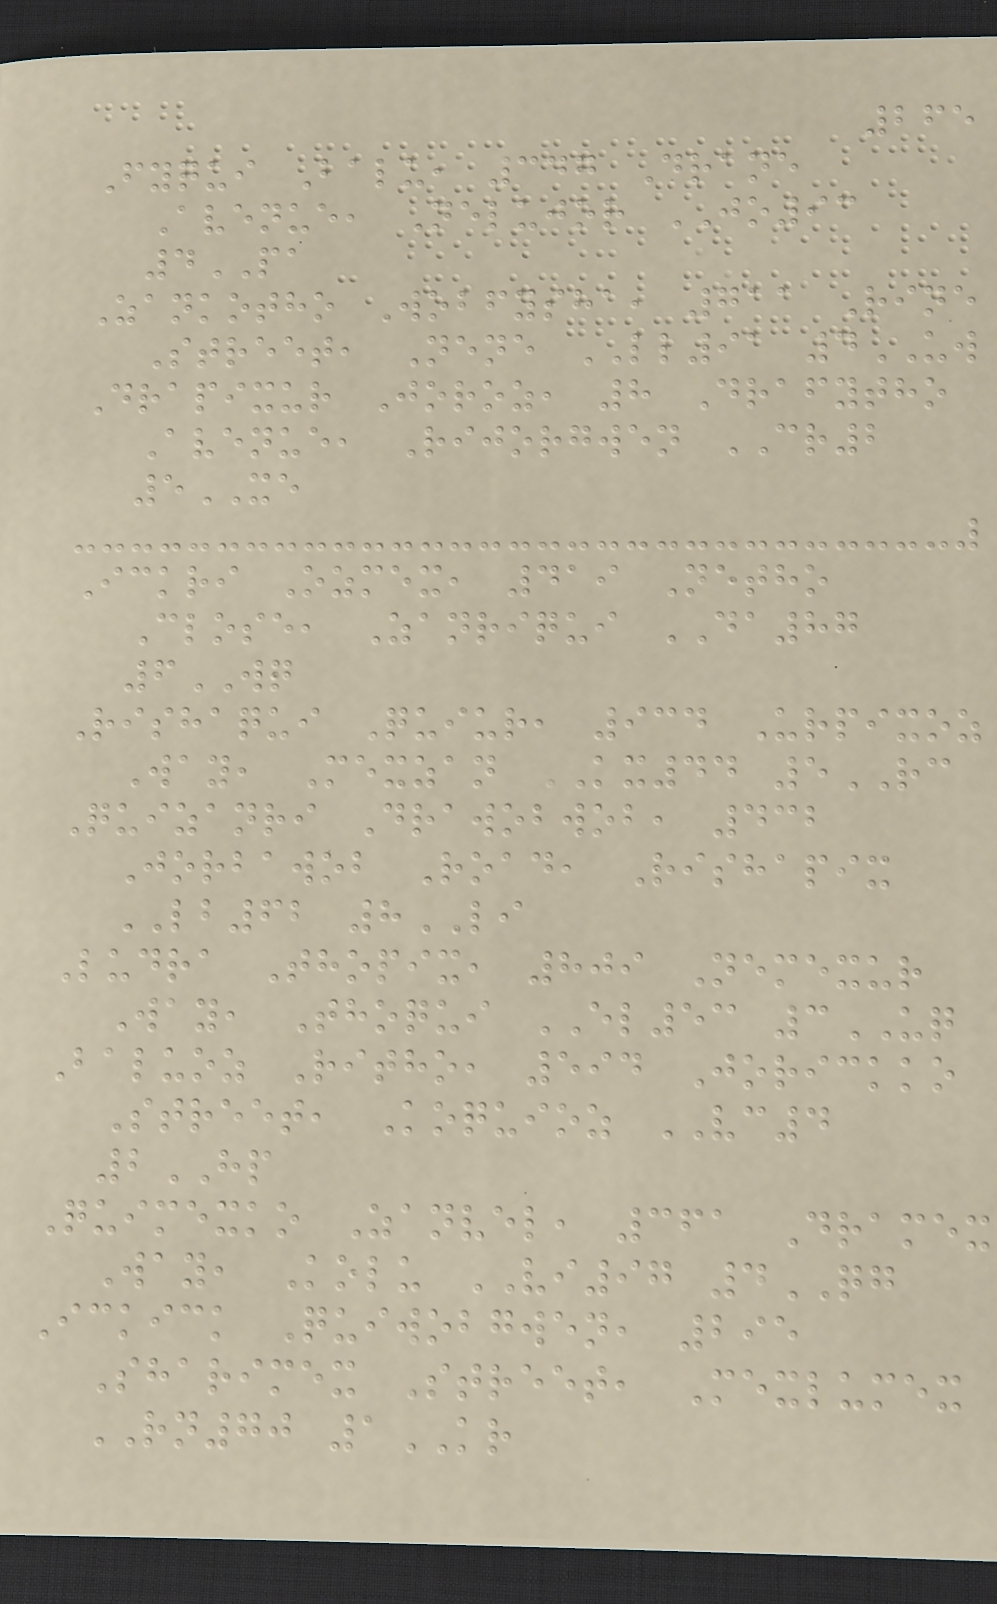265
Fyqui Balu, 347 Drane
Avenue, Nelujor JO93
4PA
Zankotho Wobfysha, 711 Rine
Street, Nene LL91 4UW
Drapixur Joroz, 8 Drafytho
Avenue, Rijorgwen CR2
5XE
Ickri Ozmex, 419 Netho
Close, Zanriqui DA87
6WQ
Rishaqui Quiur, 934 Urpixoz
Way, Mexzan KX44 5RC
Quizanri Drawobwob, 432
Jorbawob Road, Rishapix
LB62 8LI
Ludra Thopix, 809 Nemexur
Way, Thoqui EL53 3UQ
Baluoz Ritho, 594 Jorickko
Street, Koquioz VC4
2HP
Quimexko Zanvel, 361 Dramex
Way, Kolu VI97 4QG
Ickick Quiwobgwen, 295
Sharimex Street, Mexlumex
RN70 1KR
